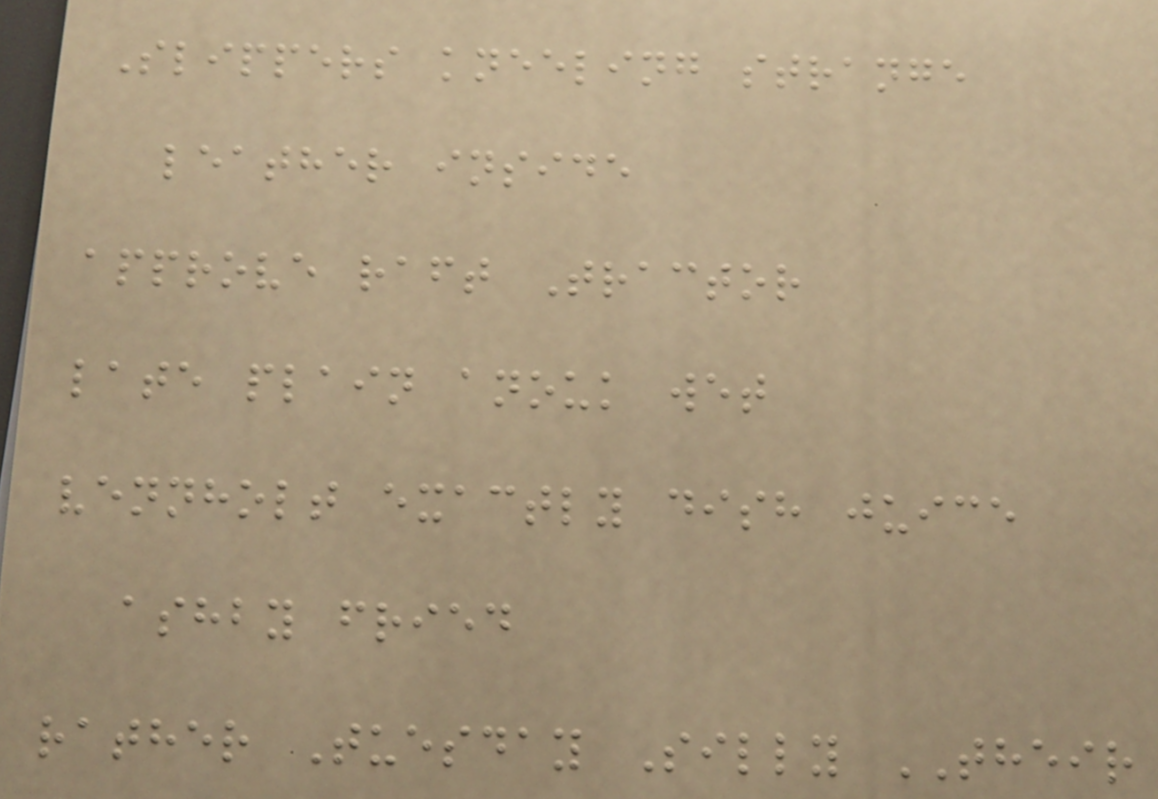Slippers kneeling strange
leather inside
approve raft Tractor
late plain anouk wet
vennholt exactly dish juice
ashby fried
rather Tuesday Silly THEIR
